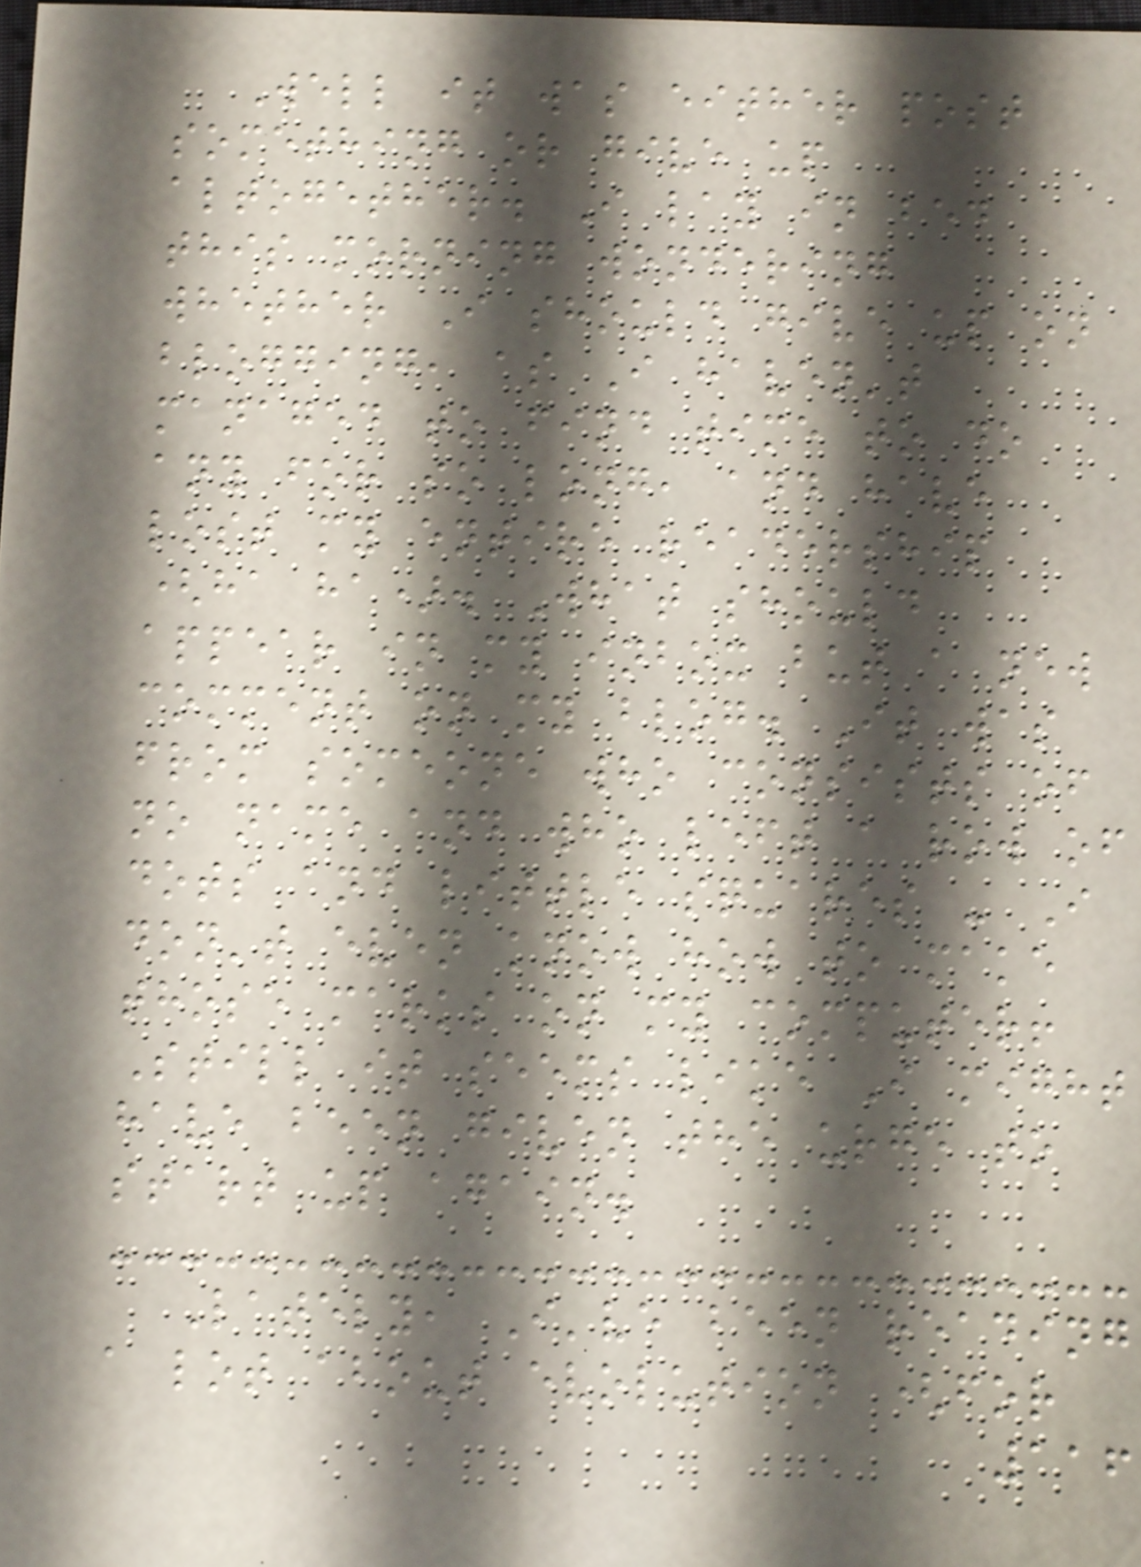Well it was either post
something or give up
altogether. I lay in bed
this morning wondering
whether I should give up on
blogging, as I haven't
managed to find time to do
any for so long, and have
lost my entire readership
(ha ha). What should
appear in my inbox but a new
comment on my blog. It was
from someone who consists of
no name and who left a row of
dots and little squares - I
don't even know how to make
those marks on my computer!
Still it seems like I might
have been given the urge to
start up again.
Lately, I've been reading
a lot about evolution (for
116
